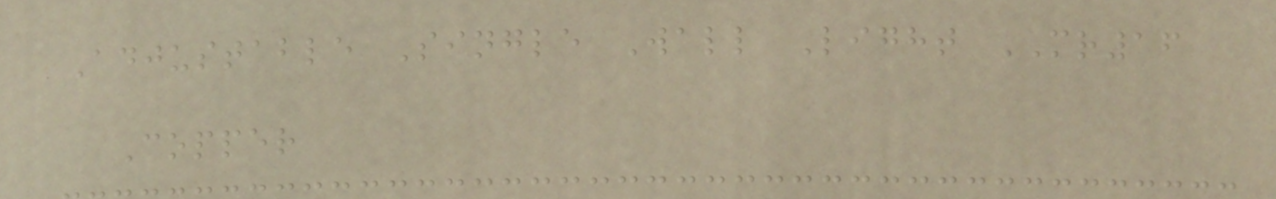Adjustable Single Wall Light MR16
Copper
